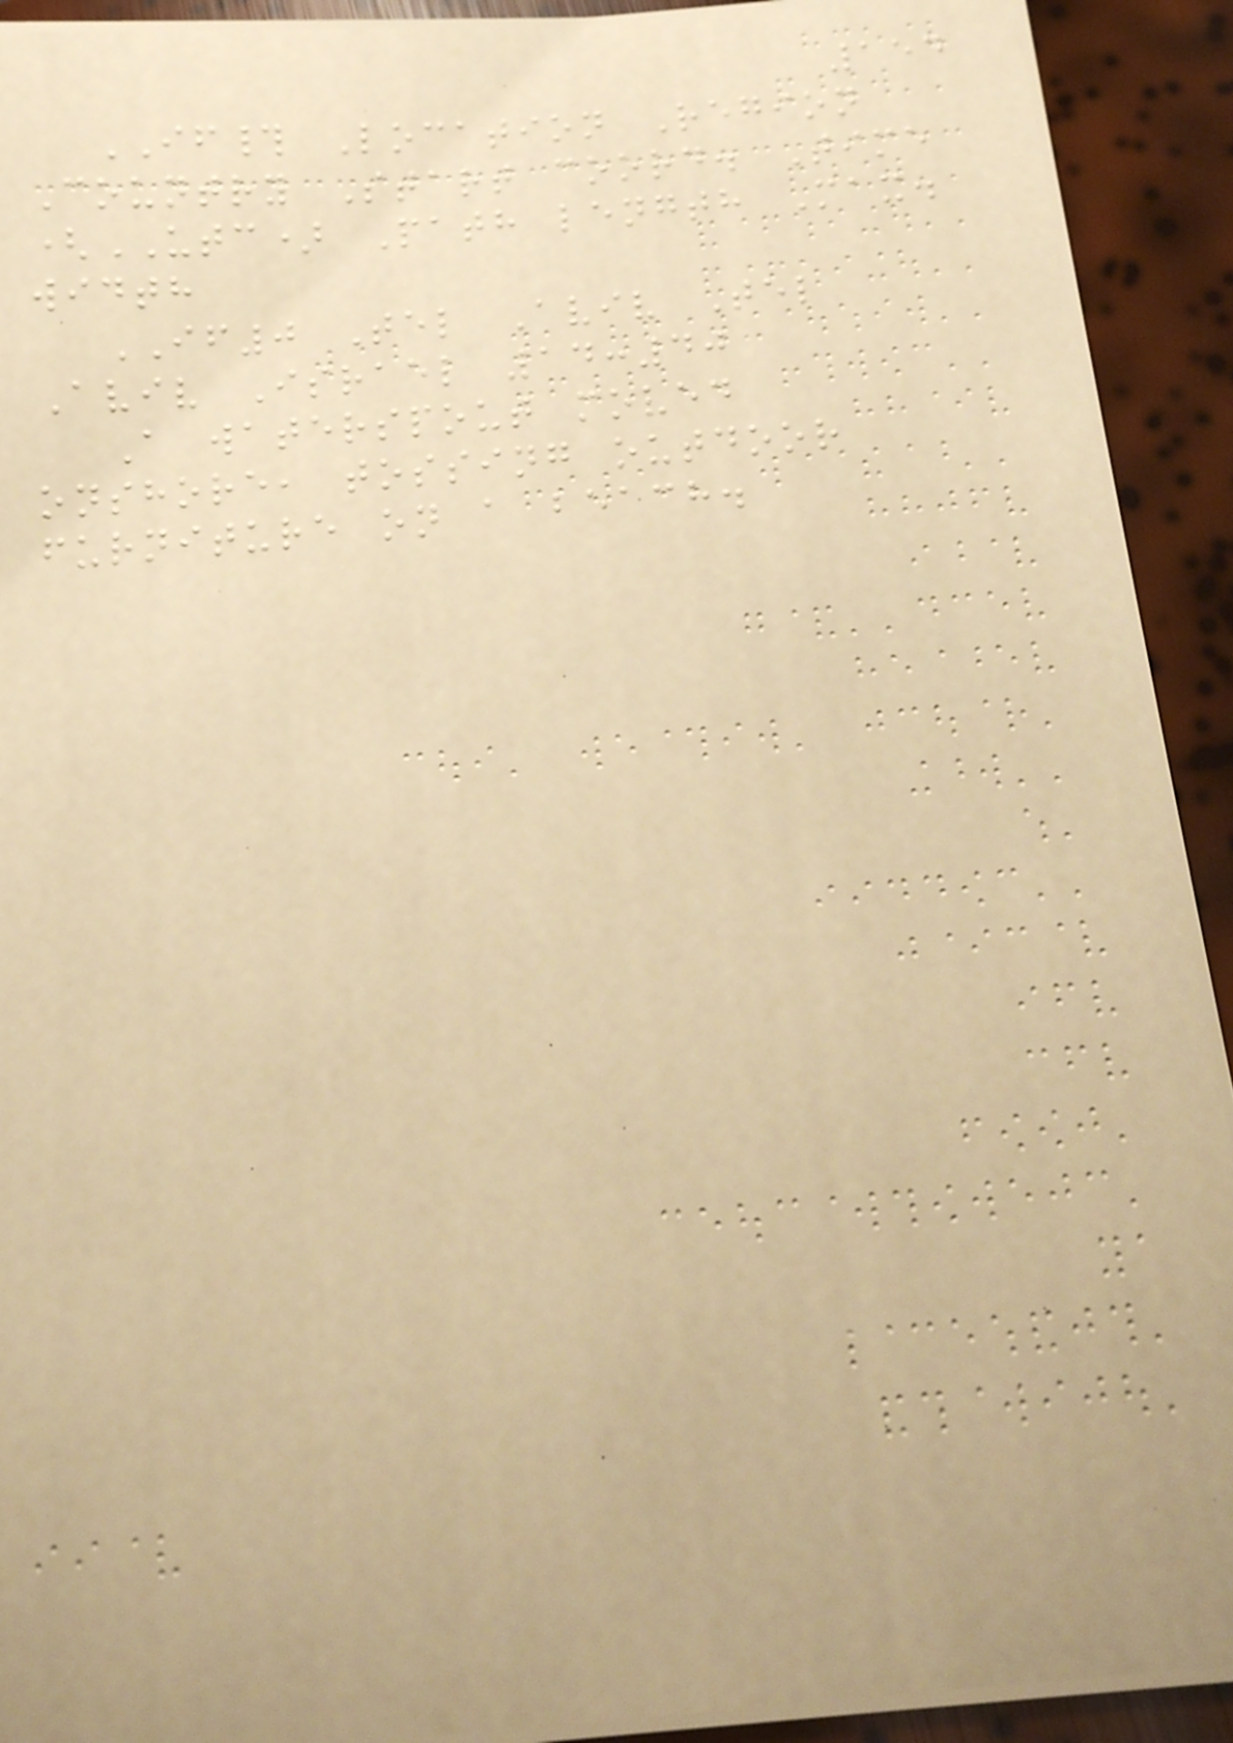154
IF# Location Region
Country Start coord. Time
(UTC) Path length Max.
width
IF0 Tel Aviv Tel
Aviv Israel 14:40
A waterspout moved
onshore, tossing outdoor
furniture on a beach.
